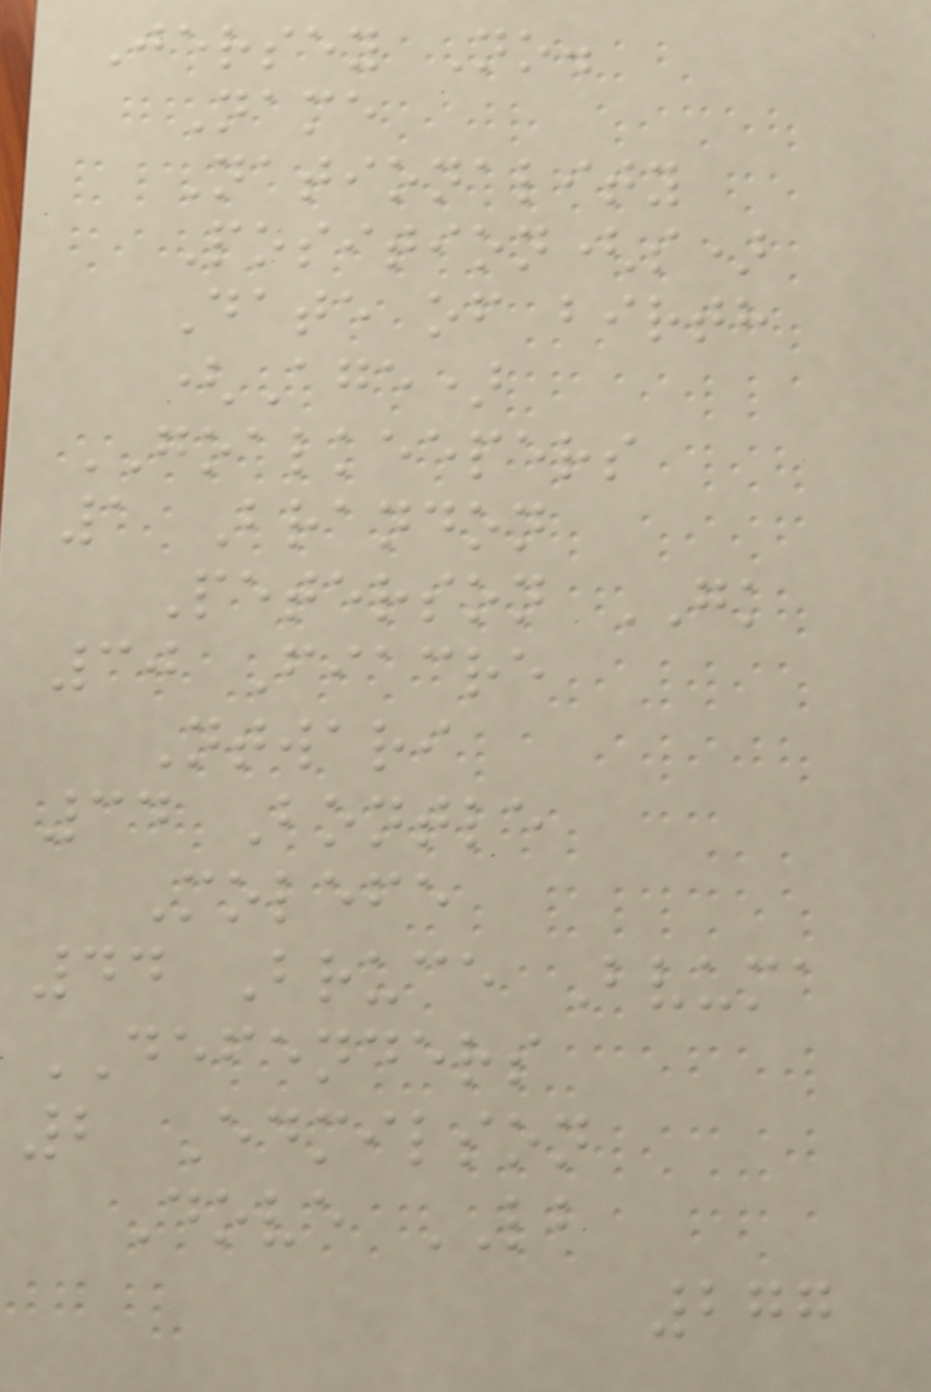Jersey No.
Name
Nationality
Position(s)
Date of birth
(Age)
GOALKEEPERS
1 Brandon
Peterson GK
30 Fiacre
Ntwari
34 Bontle
Molefe
44 Bruce Bvuma
DEFENDERS
2 Edmilson
Dove LB
277
